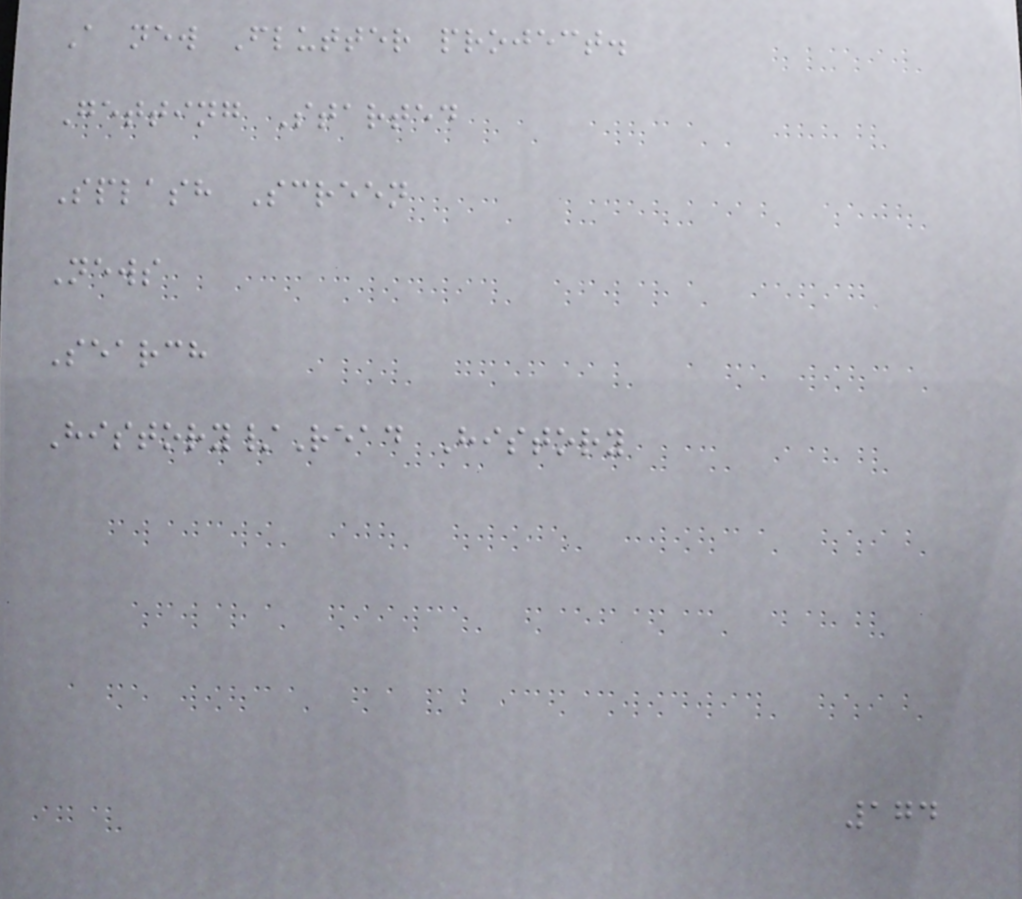A new Flutter project.
Getting Started
Splash Screen
News
Search
History/Read History
174
